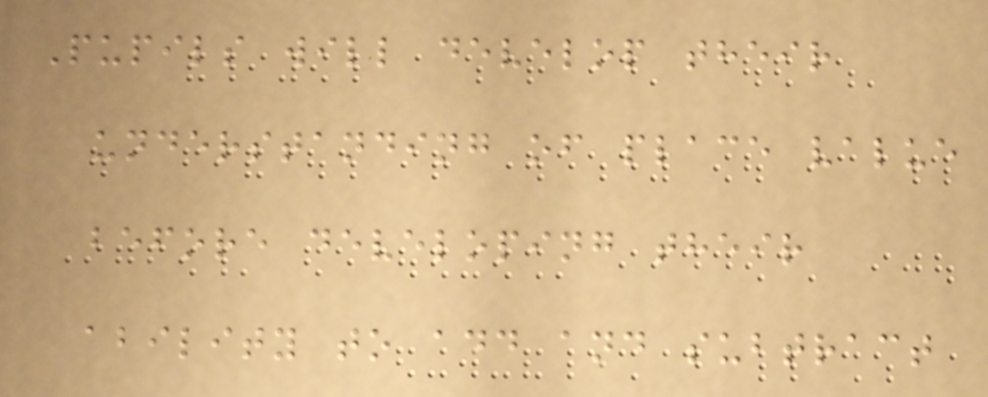Pupils will develop their
understanding of place value
before developing their
ability to add and subtract
